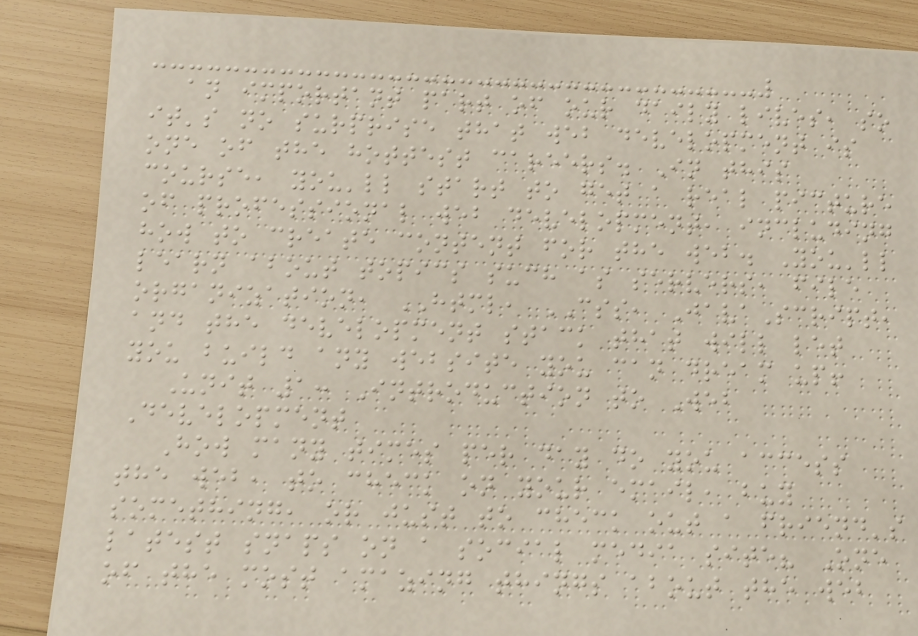an important part of our daily lives, so
it's no surprise that web development is
one of the hottest careers. In this
course, you'll start to get a real picture
of professional web development, including
how to create content for the web. You'll
learn about topics such as servers, file
organization, HTML, CSS, JavaScript,
and the development stack that will let
you build any website you can dream up!
Unit 1: Introduction to Web
Development
How many times per day do you access
the web, to check on your email, buy
something, or just to check out a friend's
latest snaps on a social media site? One
of the most amazing things about the web
